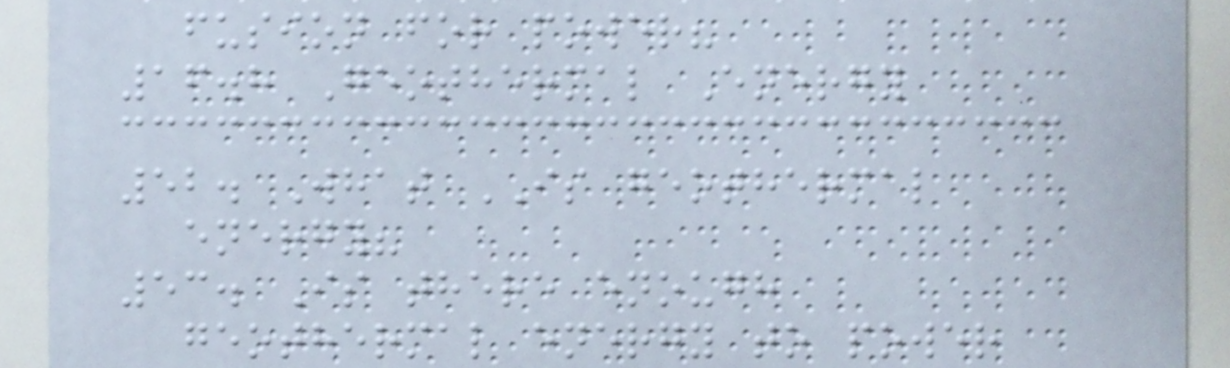fusion for power?
16.8 Geothermal Energy
52. What IS geothermal
energy?
53. Is there enough
geothermal energy to power
